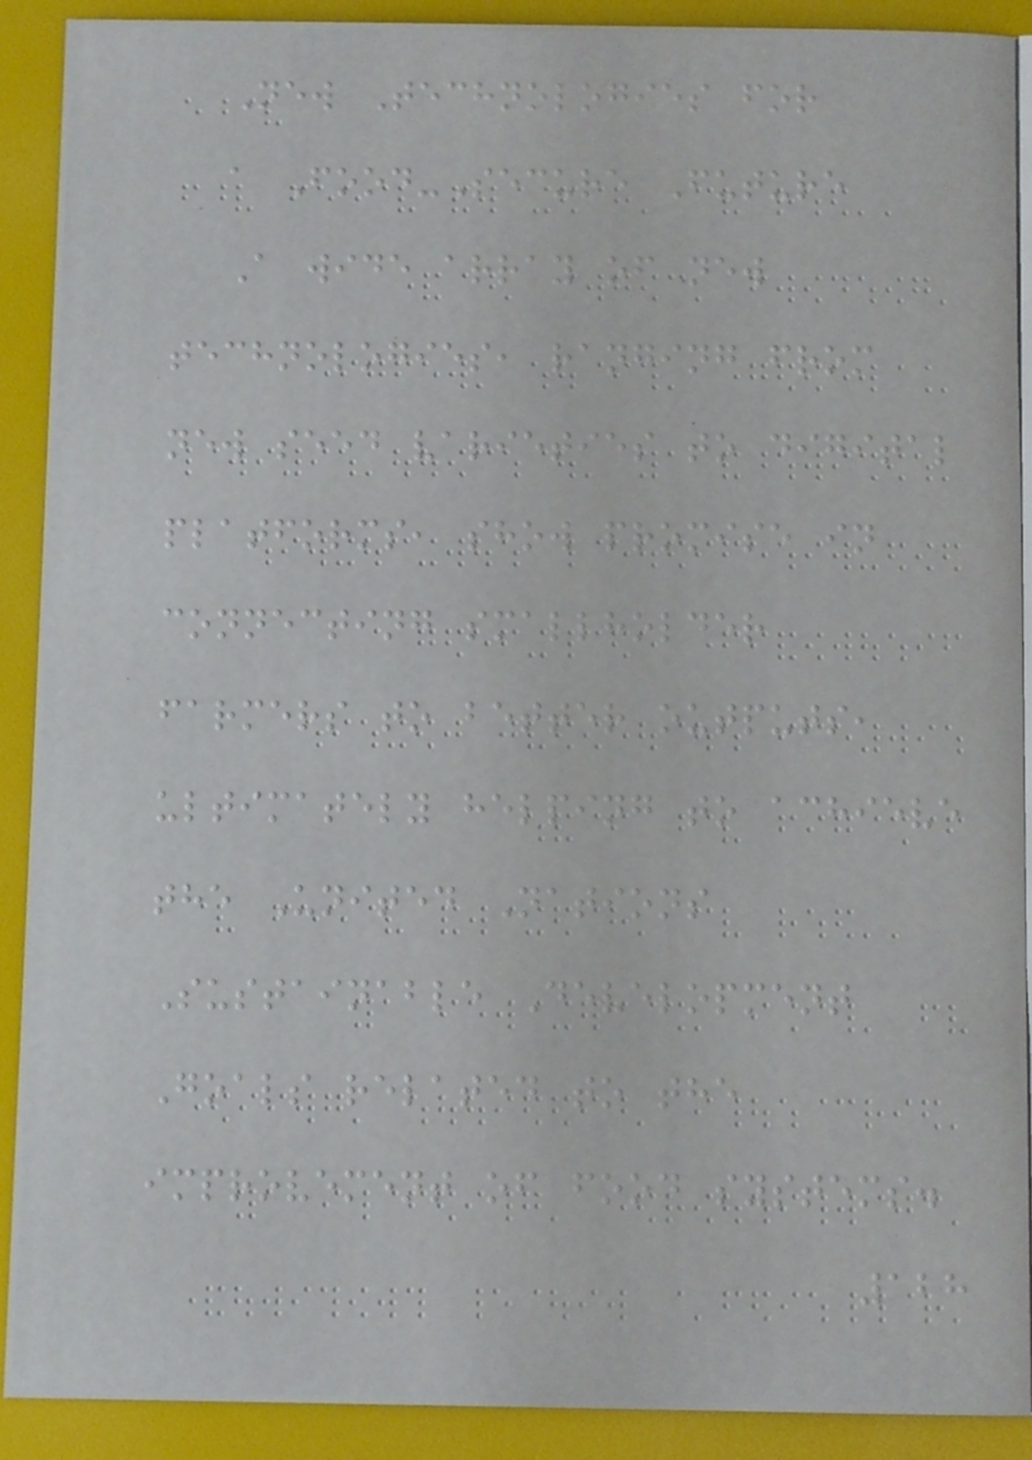New Technologies for
a Food-Secure Future
A wide array of new
technologies, ranging from
new seed varieties to digital
platforms, show promise in
connecting smallholder
farmers to better outputs,
ultimately helping to achieve
the United Nations
Sustainable Development
Goals related to the
improvement of food systems.
128
